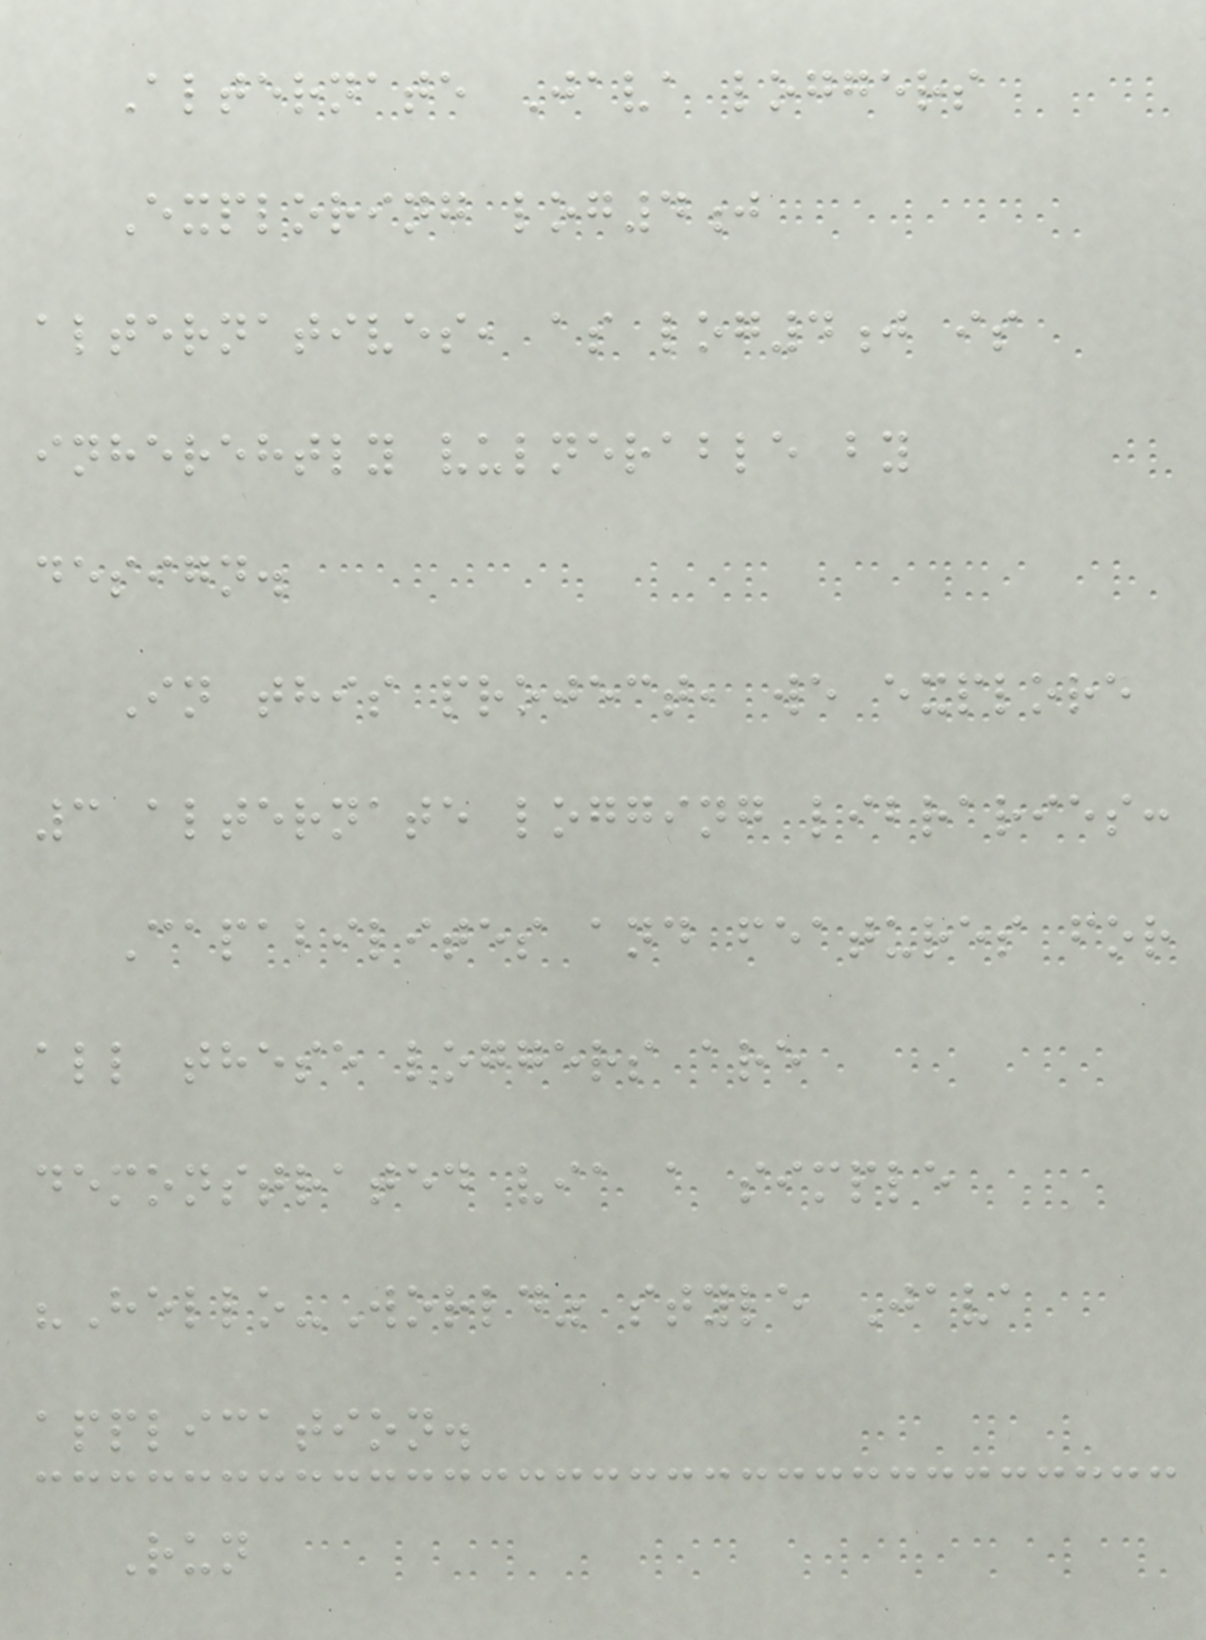Alternate Java loggers
Exploring log4j
alternatives, as log4j is
inherehtly vulnerable by
design.
In this project, we explore
3 alternate logging libraries:
Capabilites and features for
all these loggers are
demonstrated via a simple
"Hello-World" style Java
application.
Run
